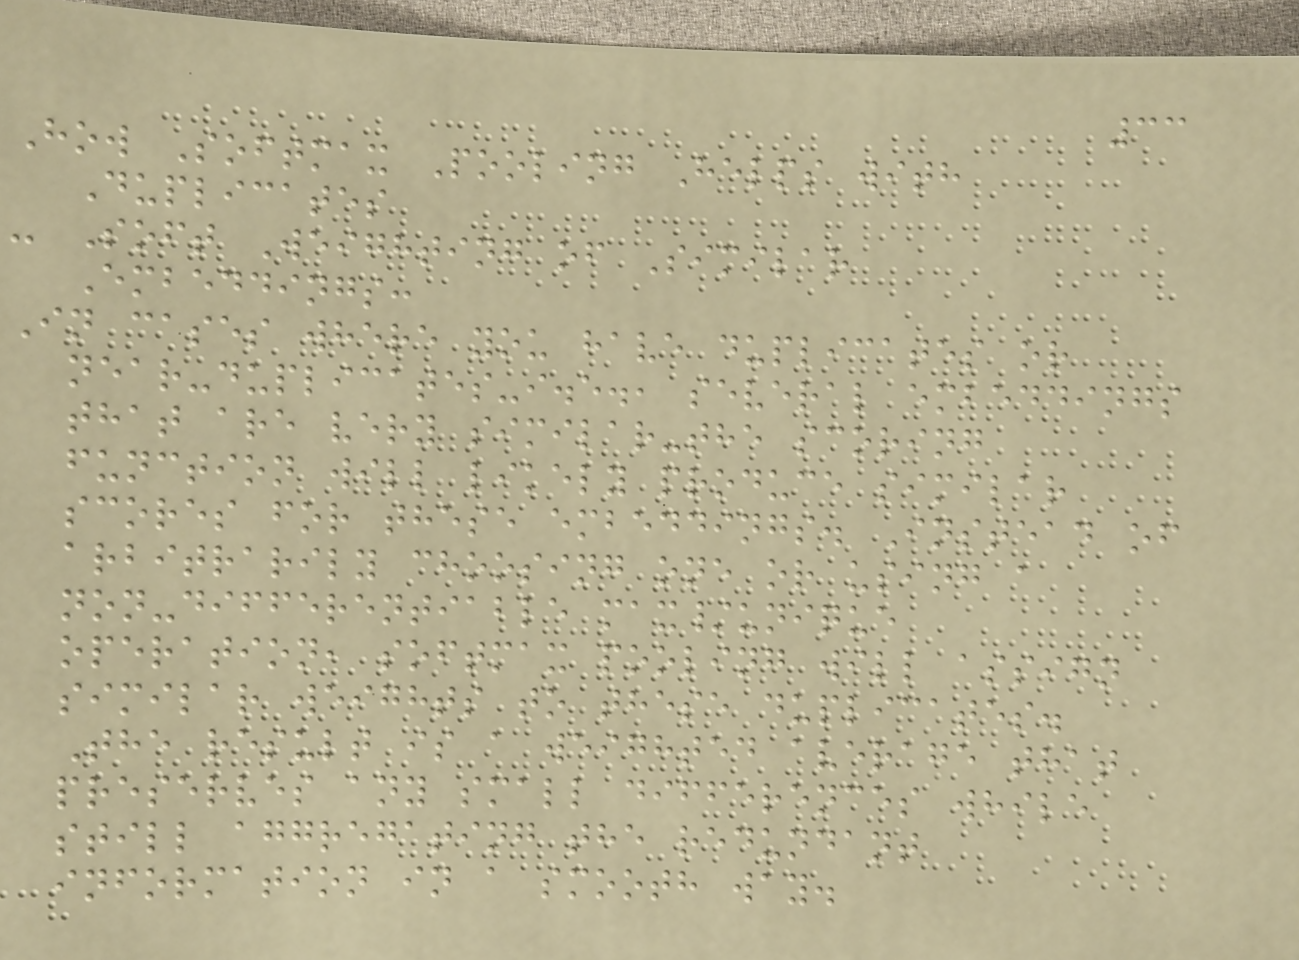33
How Softmax Pooling Helps with
Duplicates
- Soft Weighting of Similar
Embeddings:
In cases where you have duplicates or
near-duplicates-i.e., several embeddings
that are very similar-the scoring
function will likely produce similar
scores for these embeddings. Instead of
arbitrarily choosing one or using a
non-differentiable max/unique
operation, softmax pooling will assign
similar weights to these duplicates.
The result is a weighted average that
preserves any small differences while
still aggregating the redundant
information in a smooth way.
